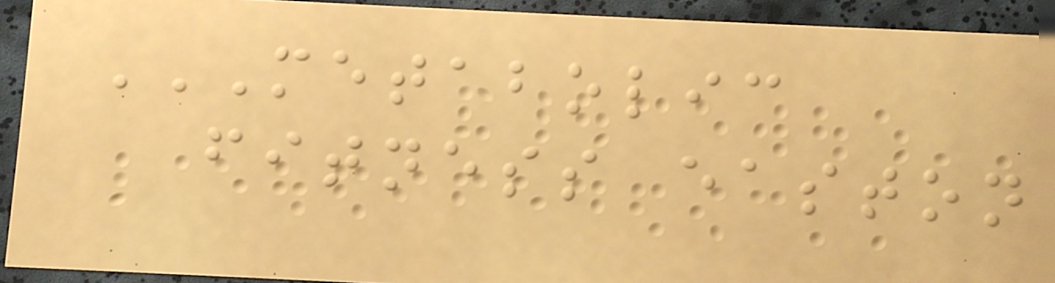METABOLIC
FITNESS EASTON
